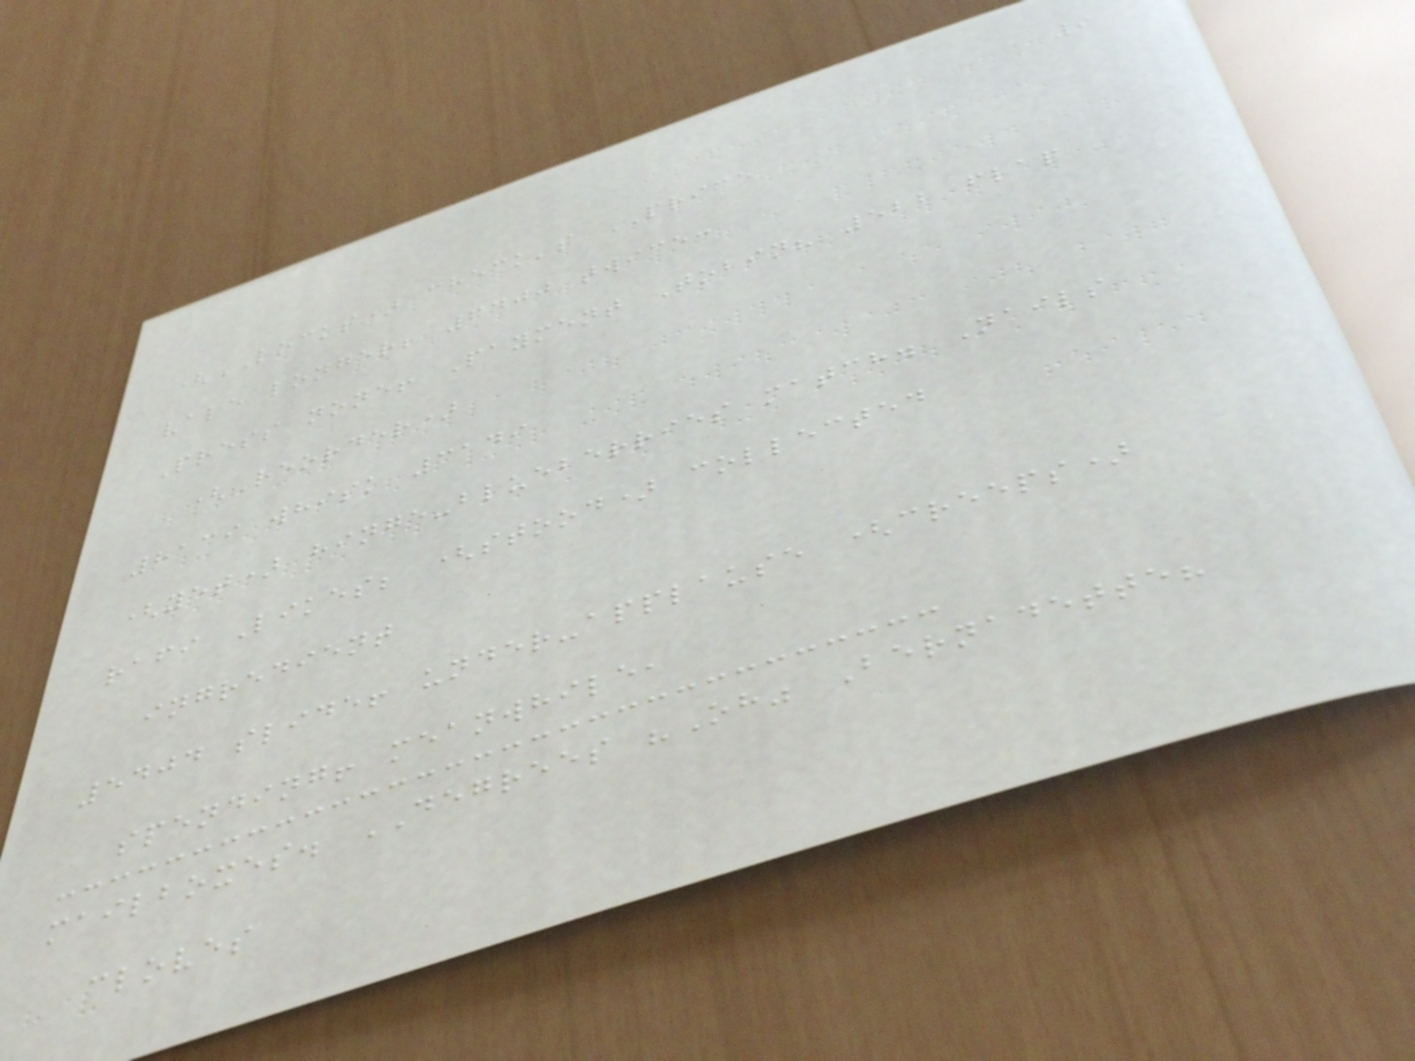9
(LOCKS) check's PRICE
vale longer; 6400 twice:
Press none! Payment Tobin? 522 flap
(Reorder)
8139 whisk 3149
(yet) hinge-blueberries match. Nails
rafi Likes; (stood) collected
ingredient
5404 slide! under-applause (creeps)
spending! meanwhile,
mailboxes. DEGREES "Oh" Bernadette?
cloves
